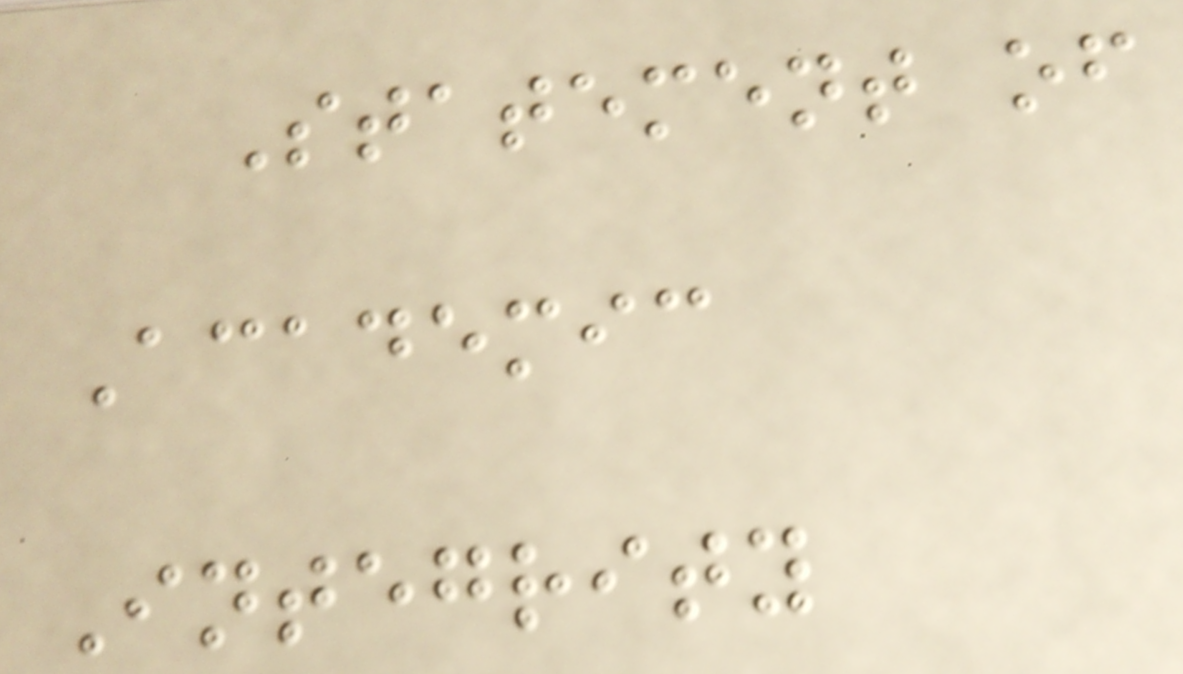Statement of
Academic
Integrity
